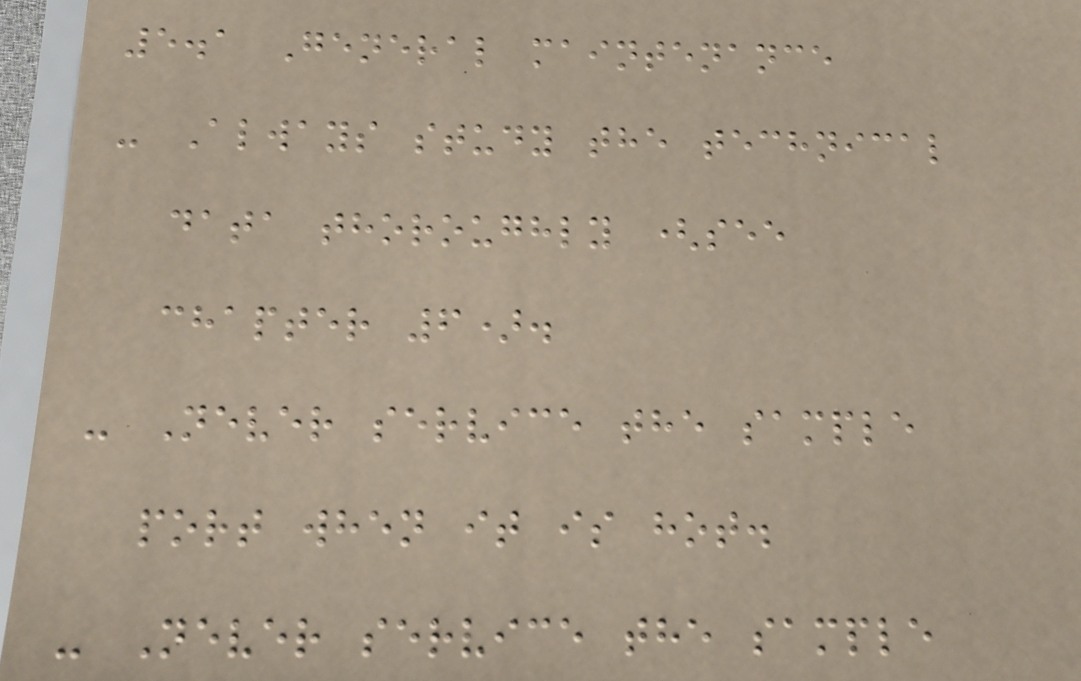5.1 General maintenance
- Always study the technical
data thoroughly (see
chapter 6).
- Never service the sample
port when it is hot.
- Never service the sample
